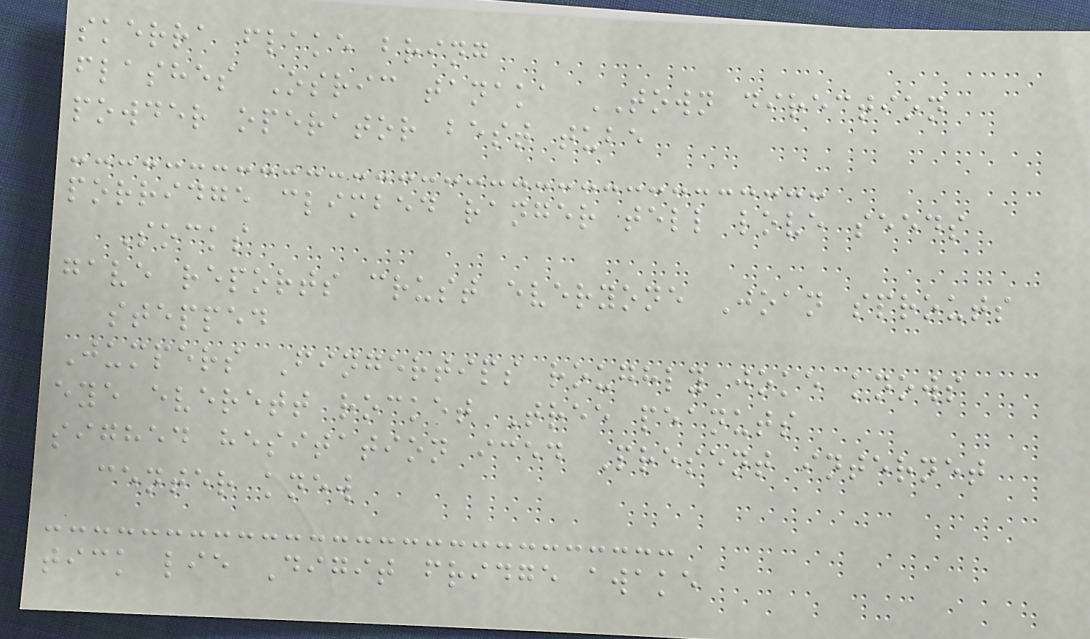skerra flake bring
flashes Osric tanaka TOWN direction
powder operator best tube
porridge climbed ranger tell love seeds
Socks
gave reports crust everyone Joan sprouts
stepped
Jumpers Fingertips roughly joke knows
eye everett rocket Tree peanuts
sighed hesitation iced Present internet
center knew
tick lie Digit fridge awake
